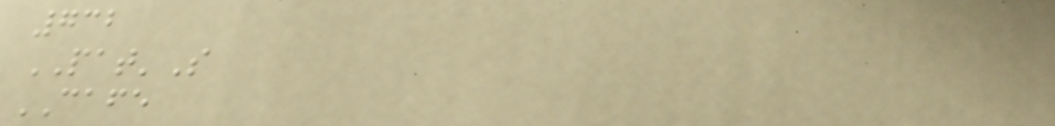732
PAT'S
CAFE
